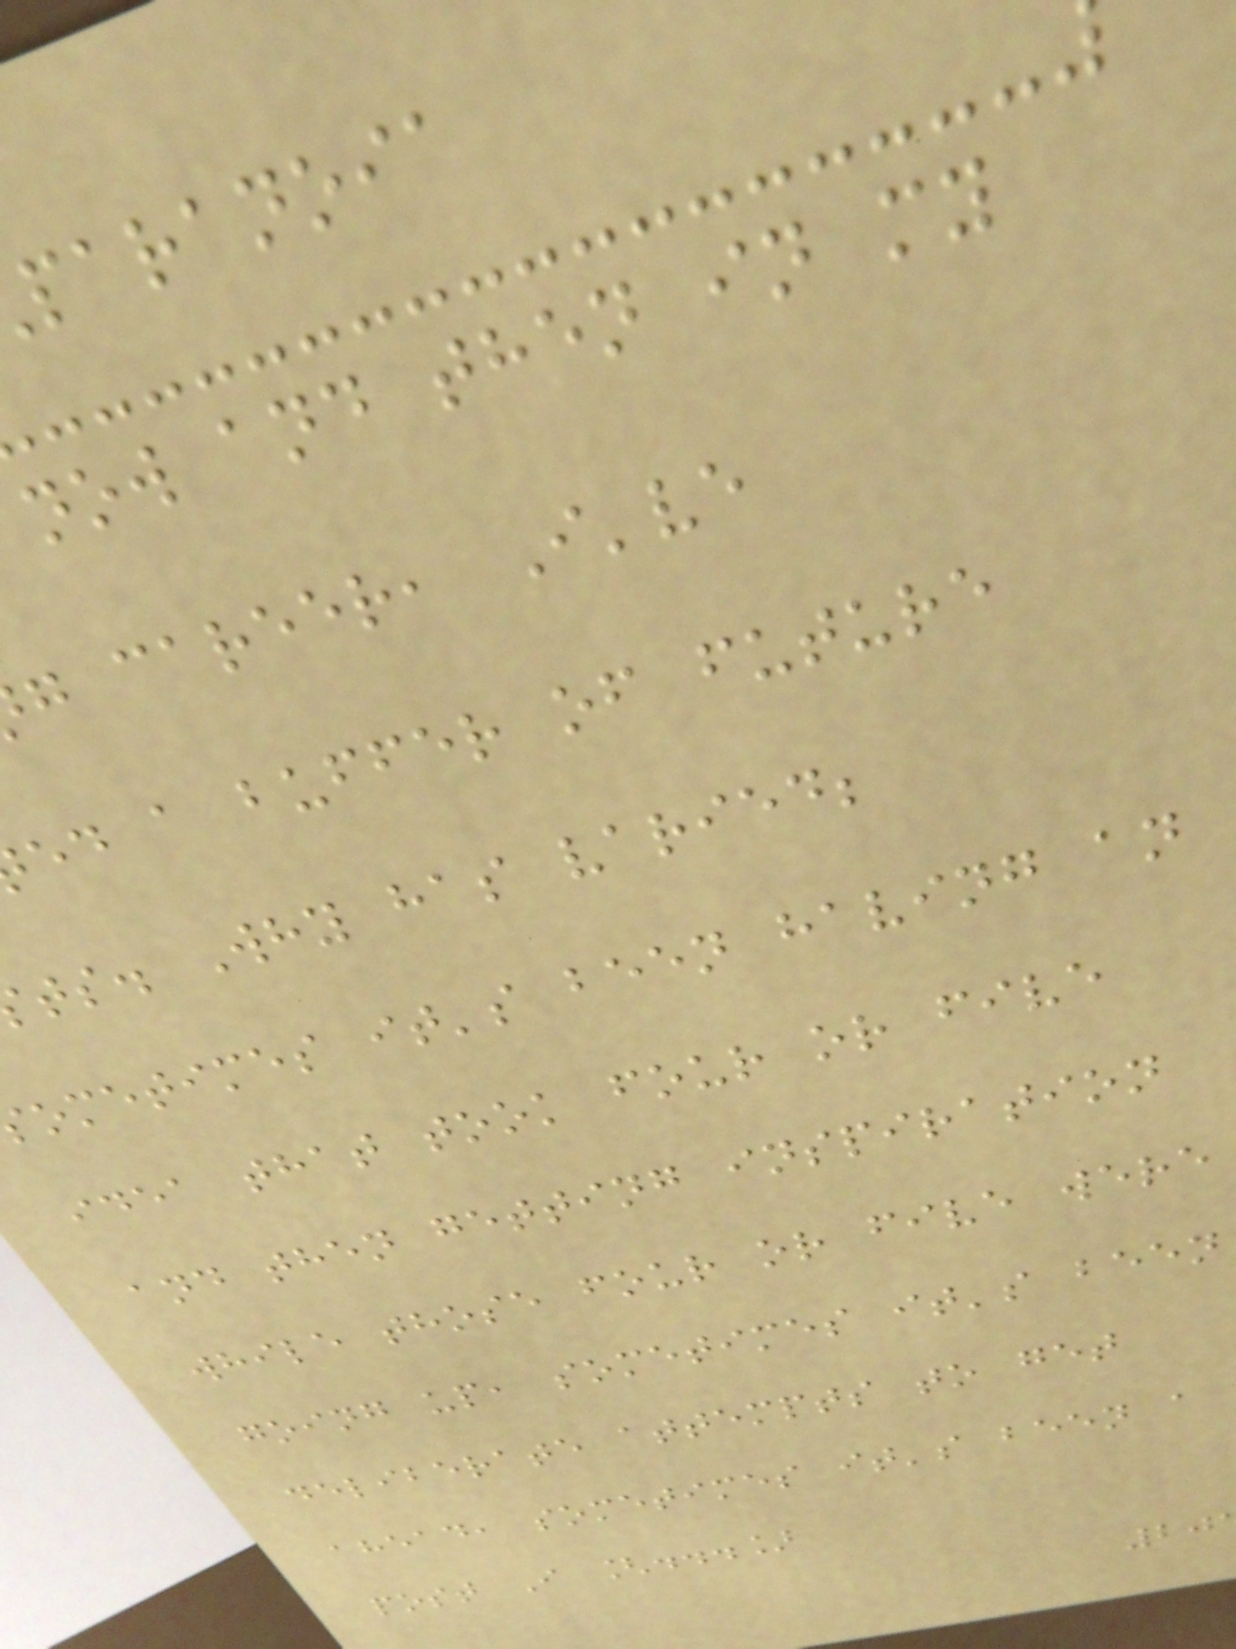paranoia
now and then in my
g career, I've
ed a buffer of future
ts. Why has varied;
ometimes it's been having an
idea that took four or five
and then getting inspiration
while those four or five were
going up, sometimes it's been
deliberate attempts to get
ahead, sometimes it's been a
post I [...]
